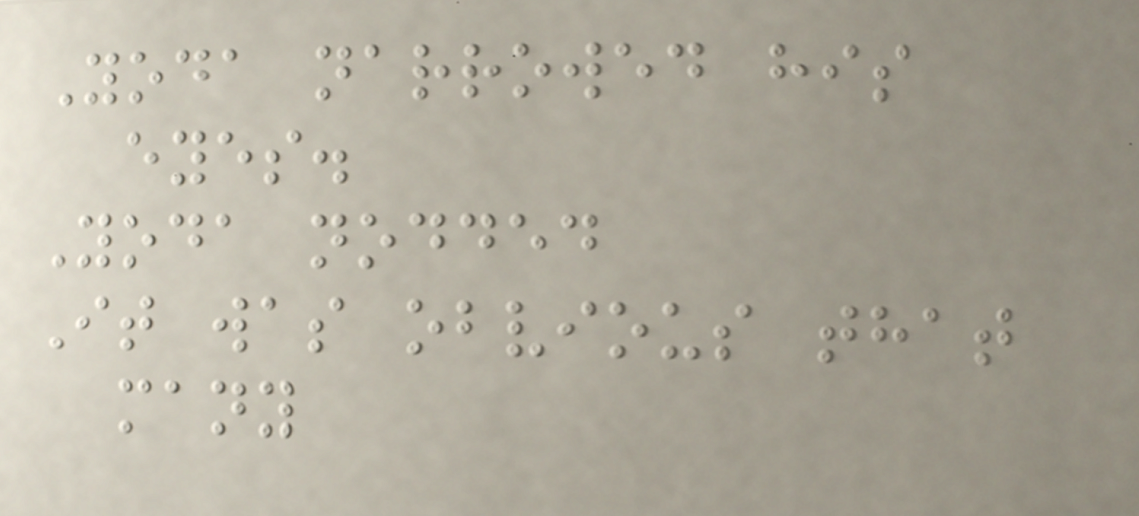Yoda narrowed his
eyes.
Yoda nodded
It was obvious that
many
